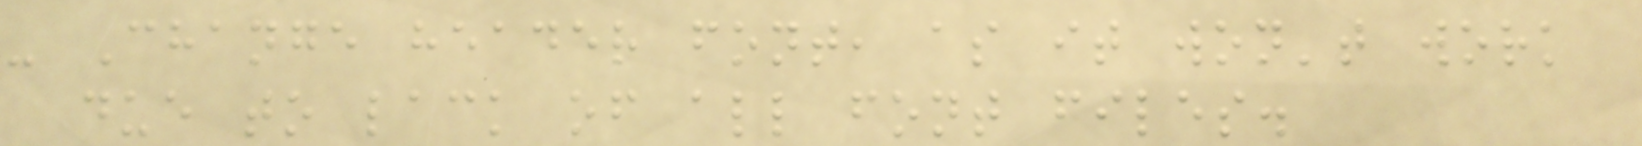- Change header font, as it won't work
due to lack of all font files.
